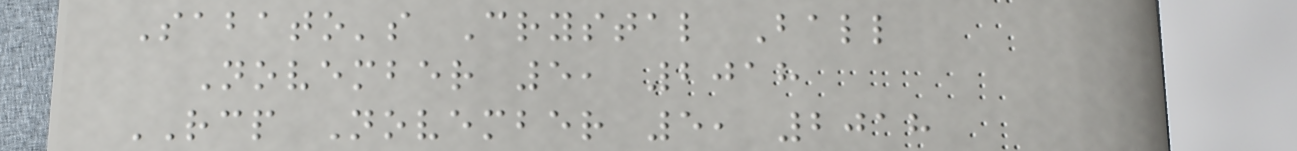Sabato's Crystal Ball
November 5, 2018
RCP November 5, 2018
